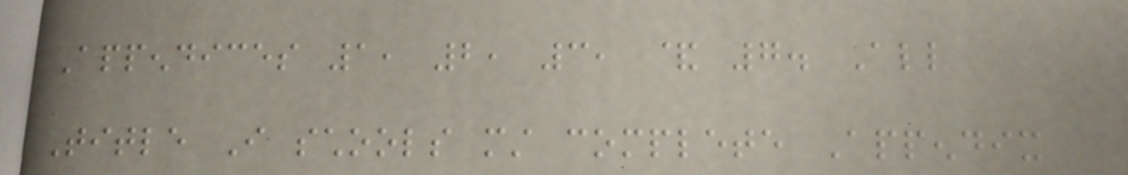Appendices 1, 2, 3, & 7. All
Title I schools must complete Appendix
